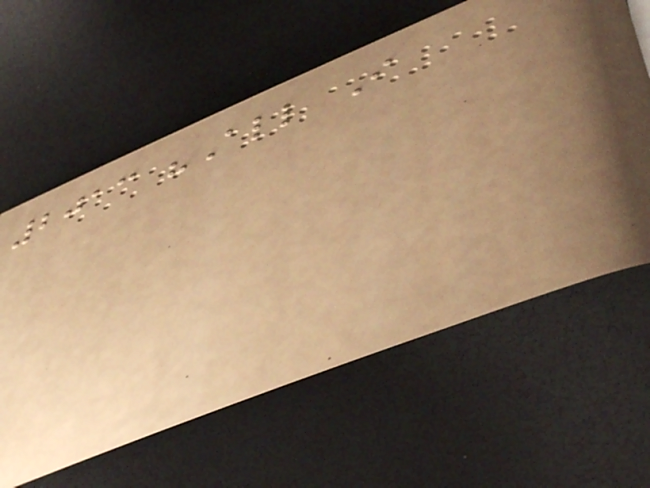2013 "All I
